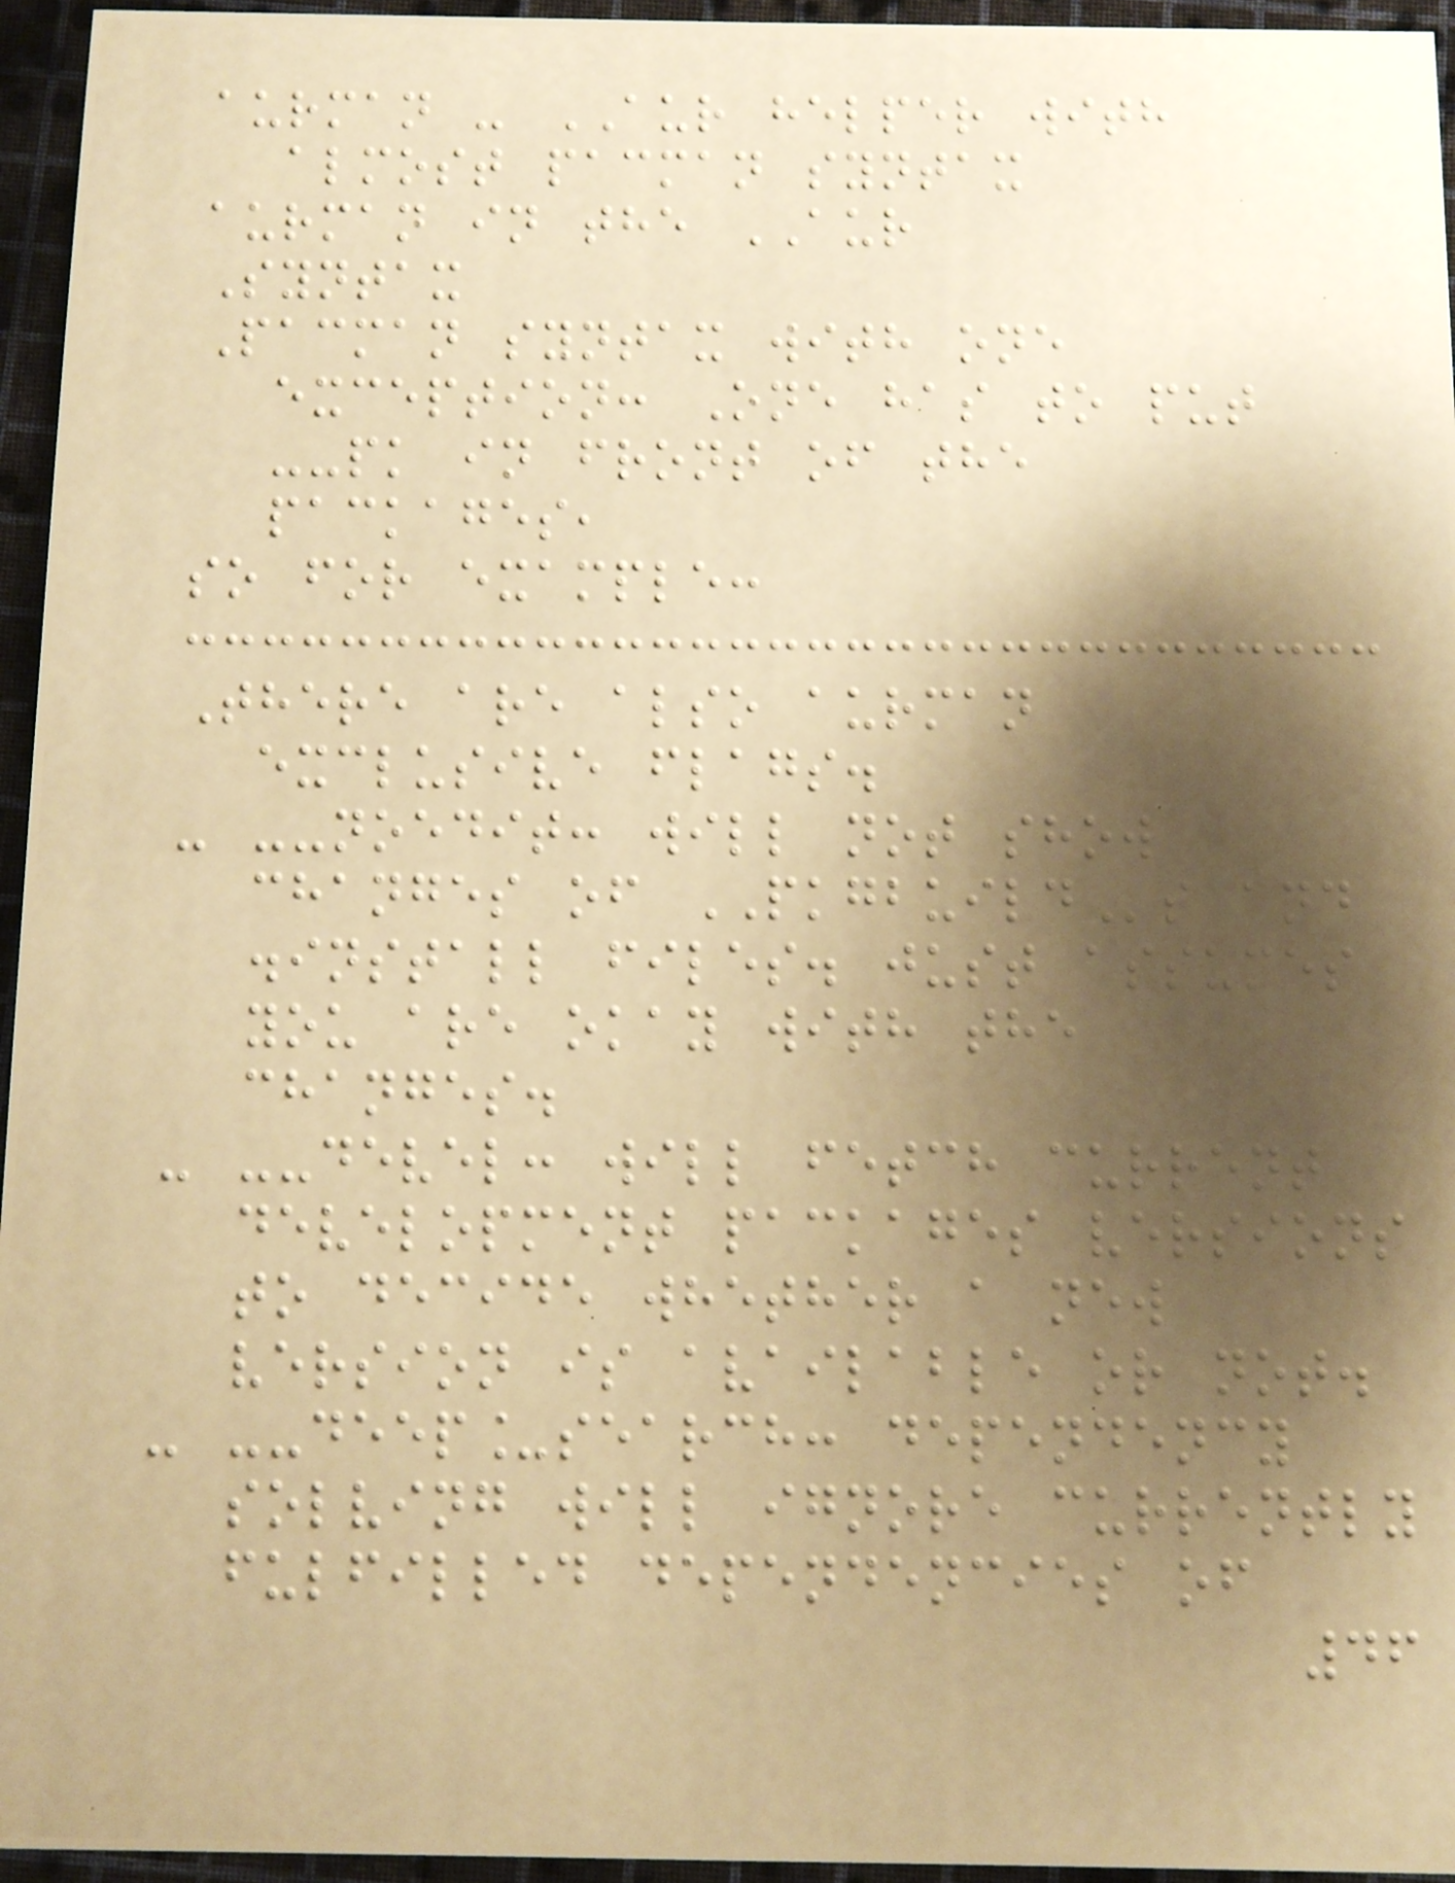aurman - AUR helper with
almost pacman syntax
aurman in the AUR
Syntax
Pacman syntax with one
exception: One has to put
--pk in front of the
packages,
so for example:
There are also aurman
exclusive flags.
- --noedit: will not show
changes of PKGBUILDs and
.install files. just assumes
you are okay with the
changes.
- --devel: will fetch current
development packages versions
to decide whether a new
version is available or not.
- --deep_search: dependency
solving will ignore currently
fulfilled dependencies of
46
